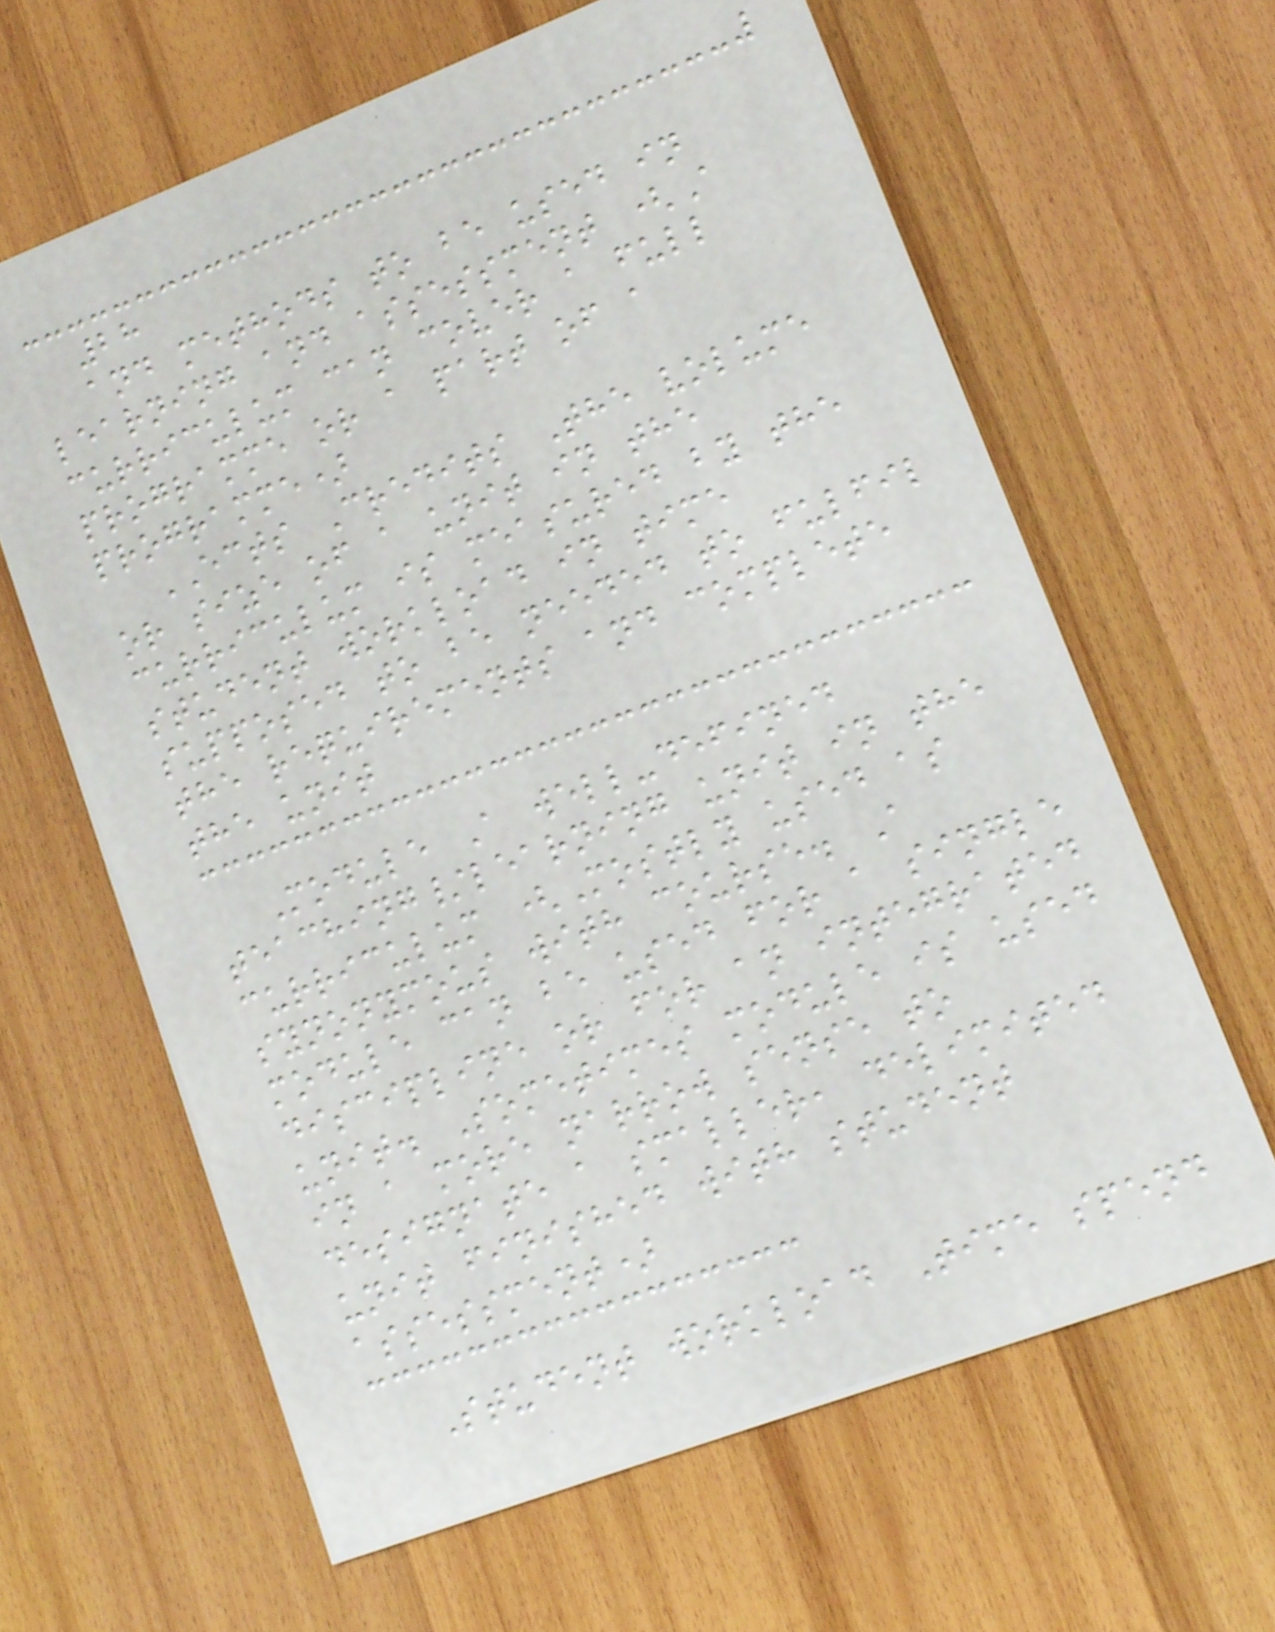28
and methods to be used in
learning and assessment (A
curriculum can cover a full
programme or a part of a
programme)
ECTS Credits The volume
or size of a unit in the
curriculum is measured by the
student workload in time
supposed to be needed to fulfil
the requirements and complete
the unit
Module A well-defined
teaching/learning unit in the
curriculum (Mostly used as
synonymous with course. A
module can be used for a single
discipline or for an integrated
unit. Sometimes module is used
in a more narrow sense to
designate a smaller, delimited
unit finished with student
assessment)
Student workload Time spend
